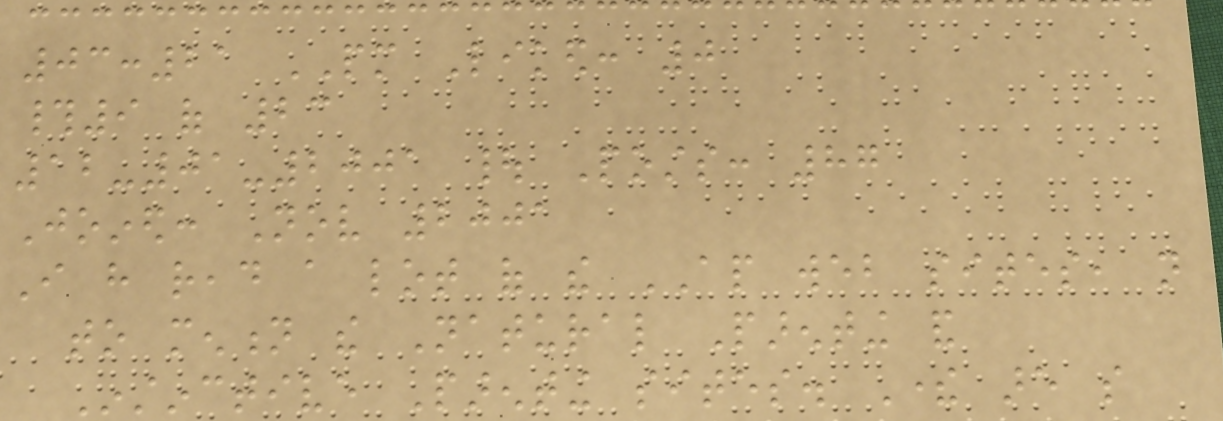03:21 PM Liked: 0
#9 of 23
12-01-2001 | Posts: 87
Joined: Nov 2001
I have read a lot of the AP web sites, not
to mention the Natural Parenting and
Instinctive Parenting sites. There are so
